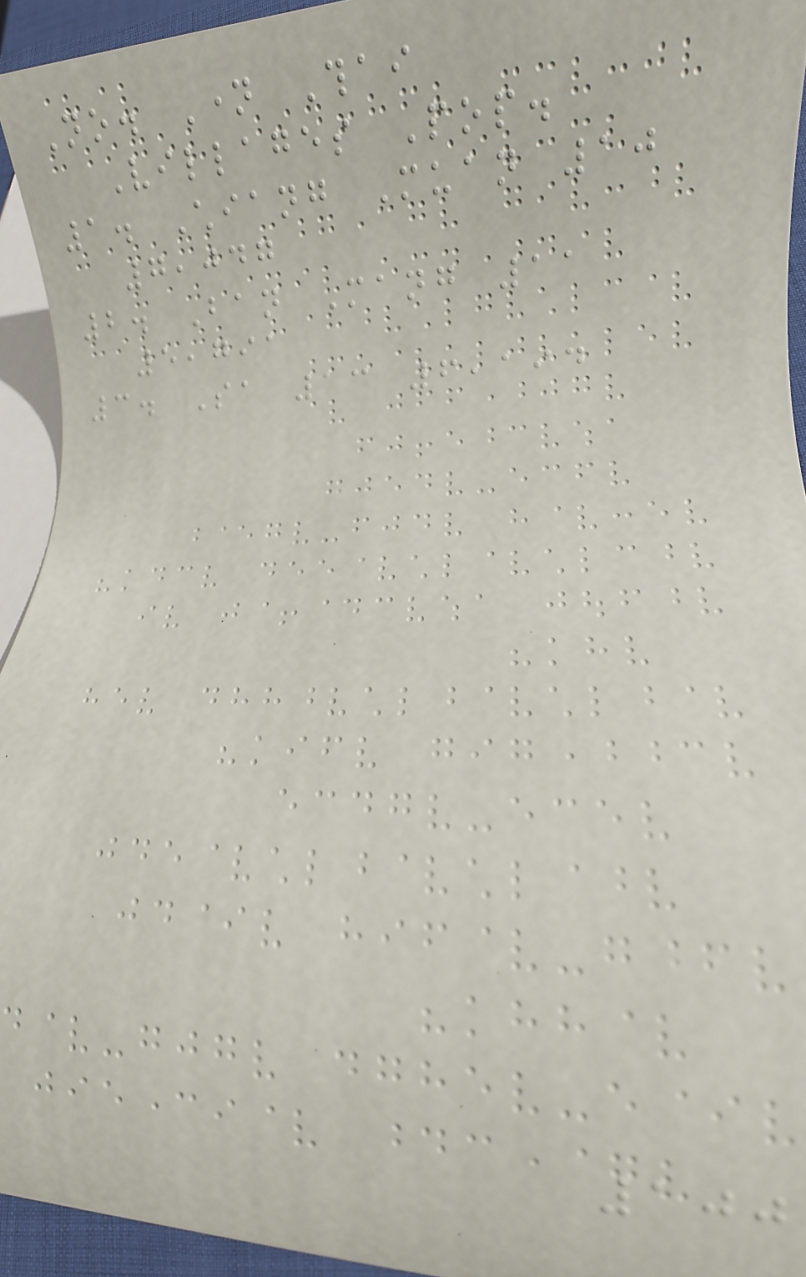No. Name Thai
Villages Pop.
1. Chiang Muan 10
7,047
2. Ban Mang 11
5,791
3. Sa 13 6,194
100
